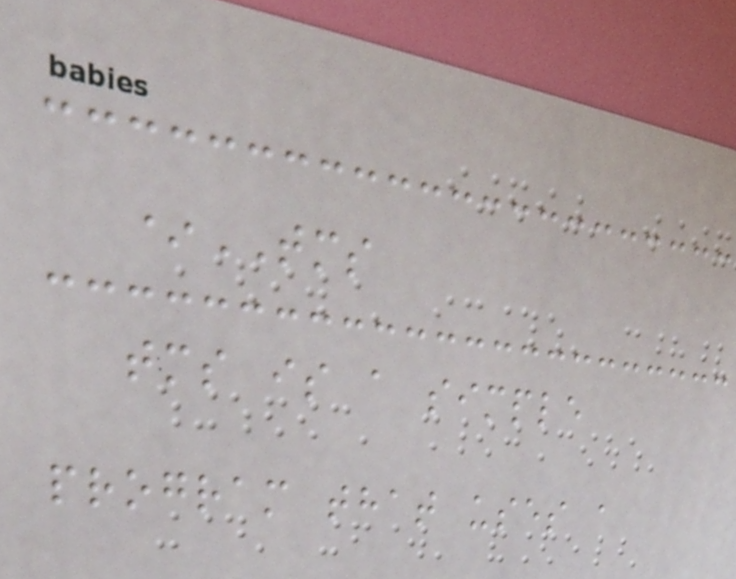*TMS
tms is a simple
program that uses a
